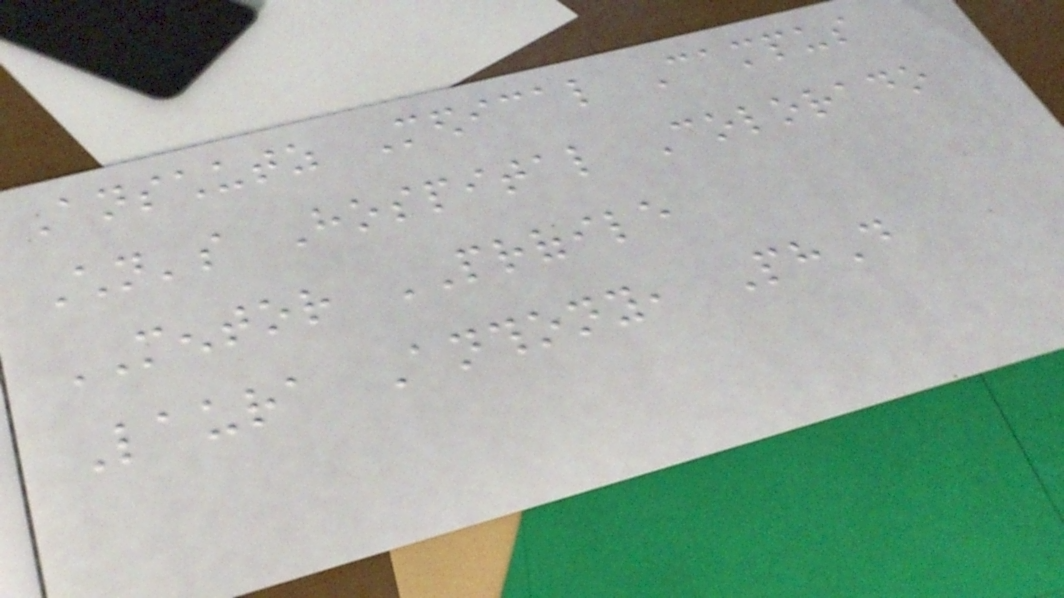Anschutz Medical Campus
Children's Hospital Colorado
MENTOR PROFILE
Laura Anthony, PhD
